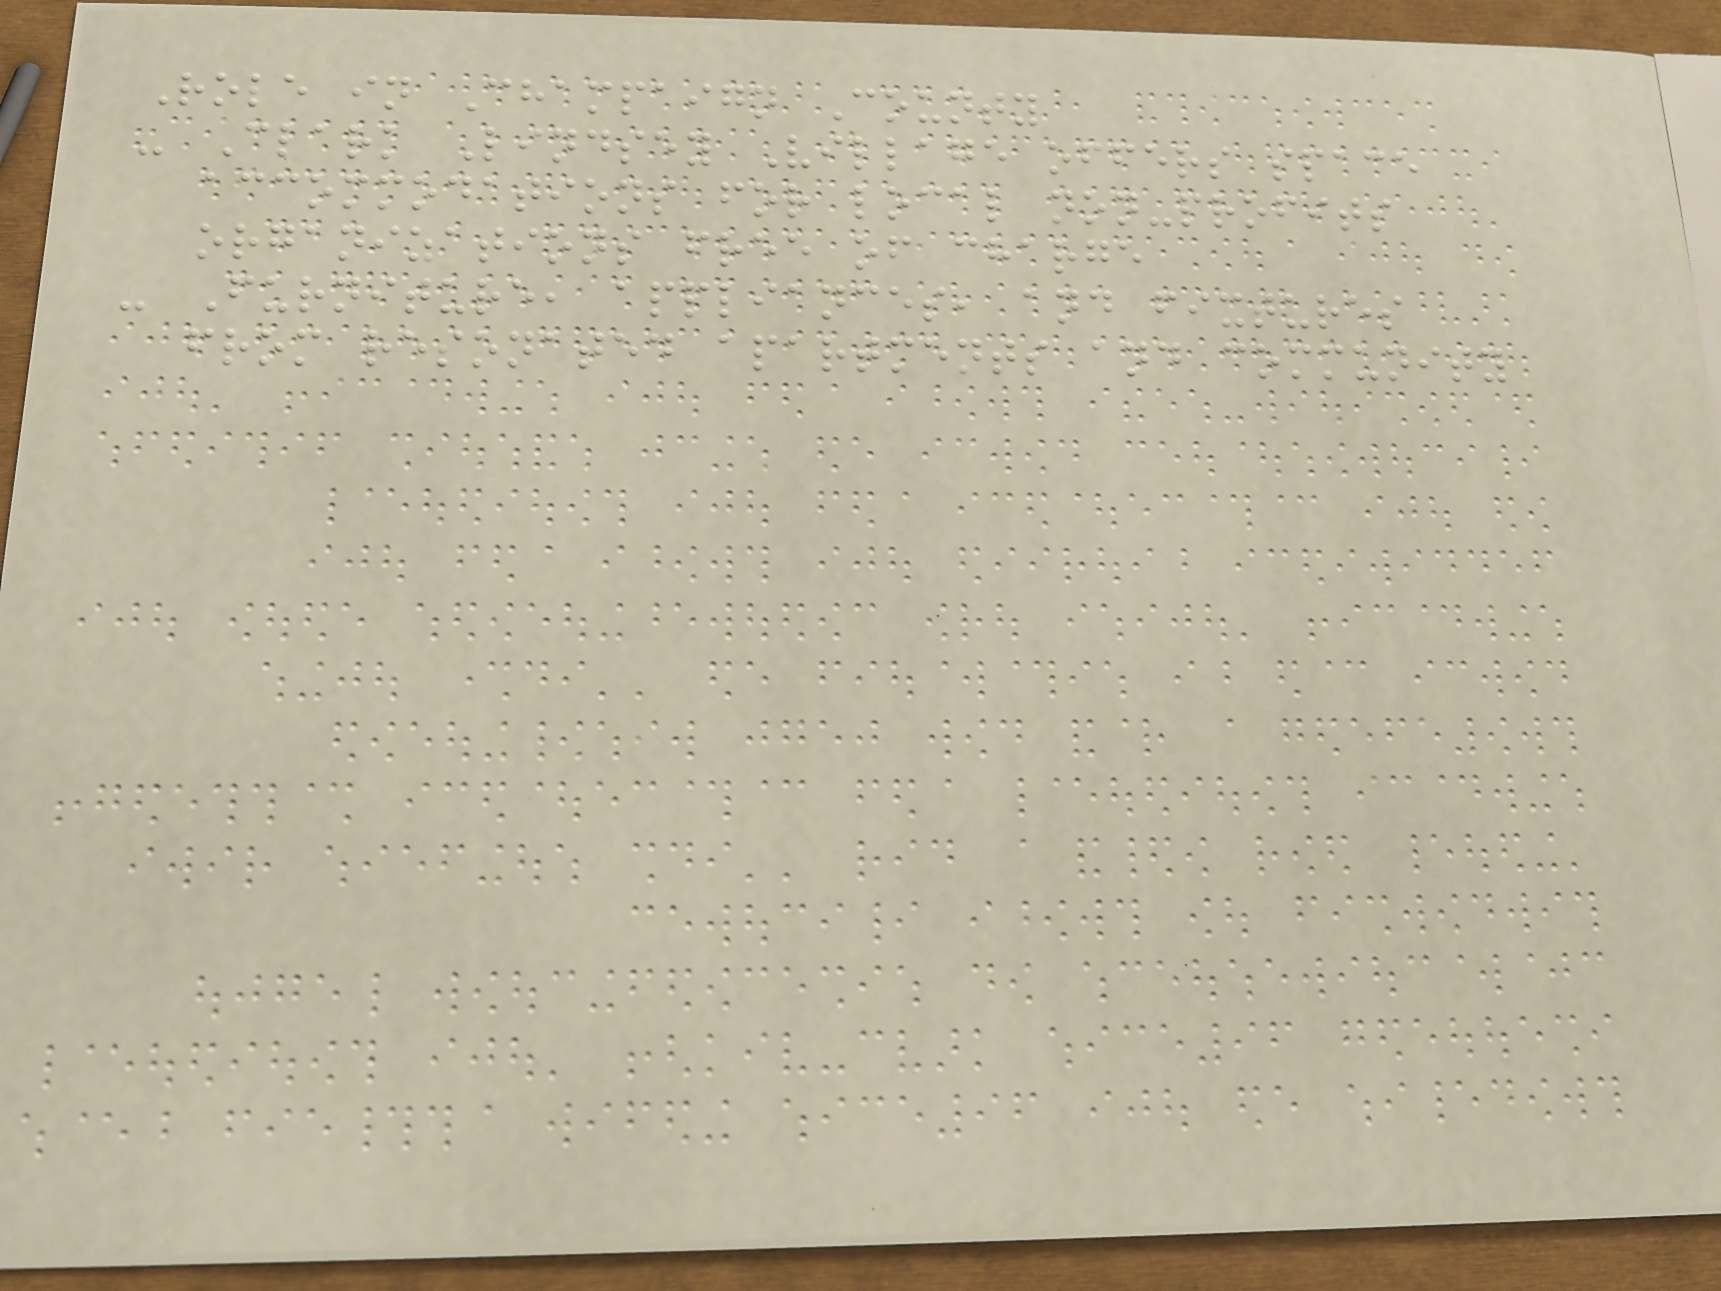Role in Champaign County
- Clark Lindsey Village offers space
accommodations for local non-profits
organizations free of charge
- Furniture, appliances, and fixtures
from resonated apartments and community
